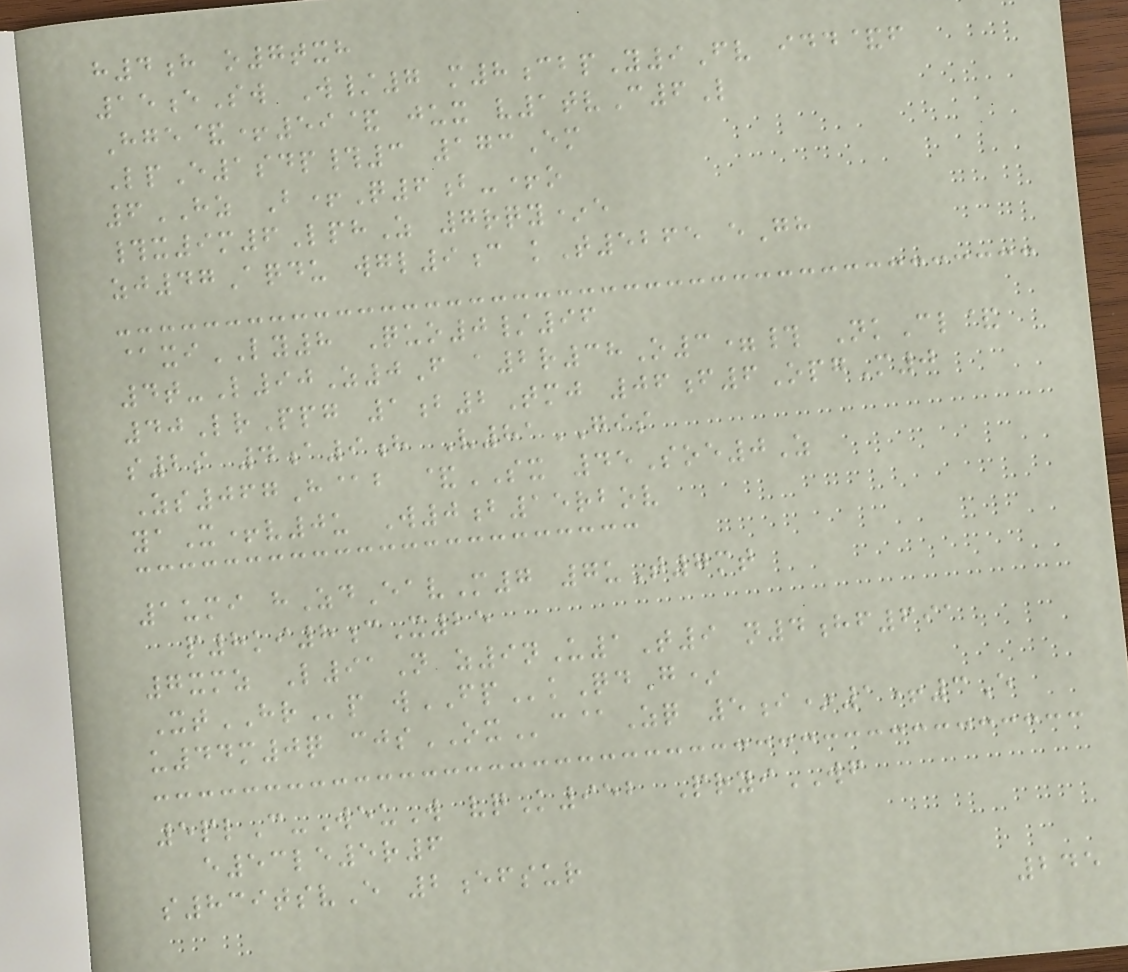h4h o7txh
15eSw W/7 m8cbpY9Fv idd&f
Hge&+59& jux v1tvC6L
LpE1sdp#3 173Em
6HZ B+Q6b-+o
#x9m6LphZ 7rqy*e
zj47Aqdu wgl9c kT5265 eGh
@xiLY8 Quo0/96
4t-L90Z0F a2r38O3=# NkCl&
40LrPpg 1b2Tmj 06f6OpgM0
s2s 4a9h V81GIS
Zs067H@b &SX 45Soe0Z
yaX+v0u W0b15rbov
1umi hZdEavM7 7uT7mt
p8ki8cX25
7xmz L91N z9nU1T9 n4hf691
XtHRp wFPkQdG*
u44m0q cjsOXc@Zq 5i*1+3E
5plC-WeuW vqK952 PryiWF
e53le5r6
s839tsvE 2efsur
245
